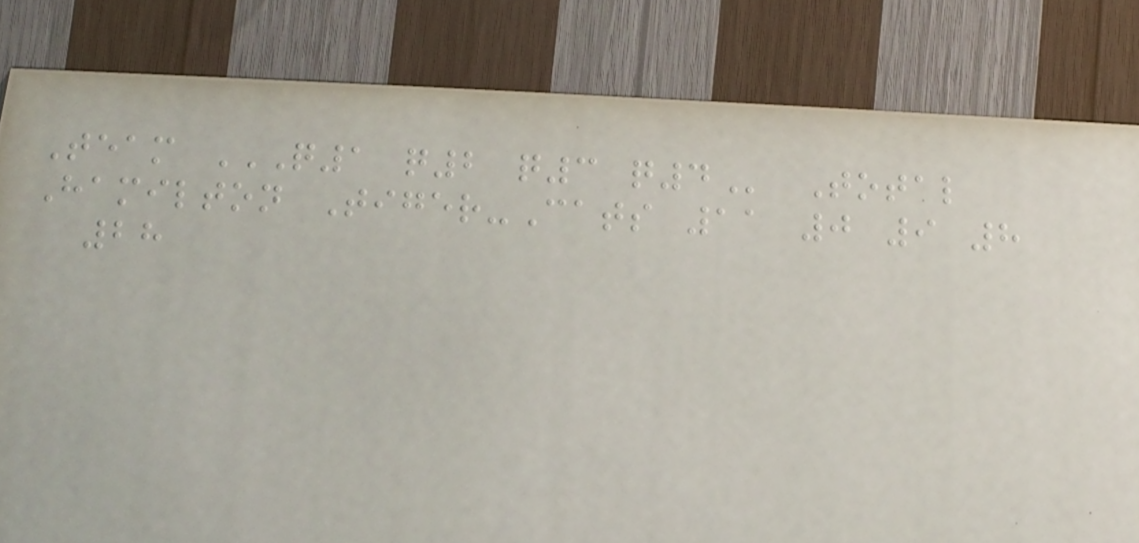Team Q1 Q2 Q3 Q4 Total
Hamilton Tiger-Cats 11 0 9 8
28
